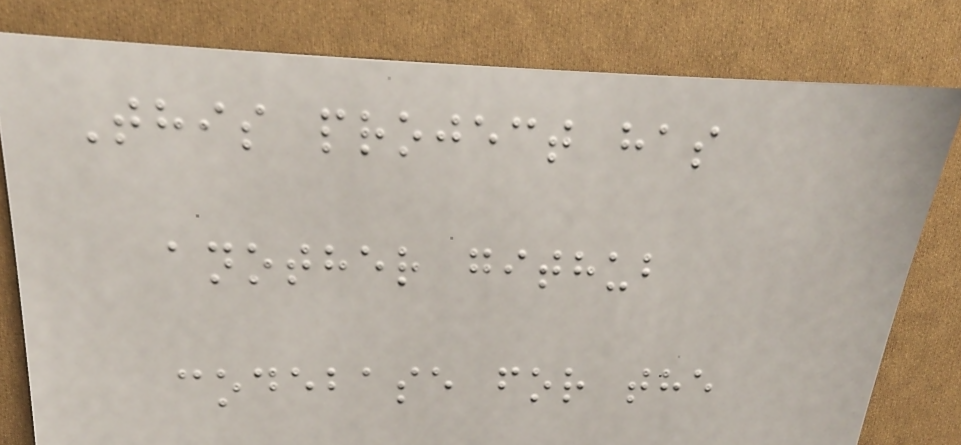This project has
another github
codebase for the
